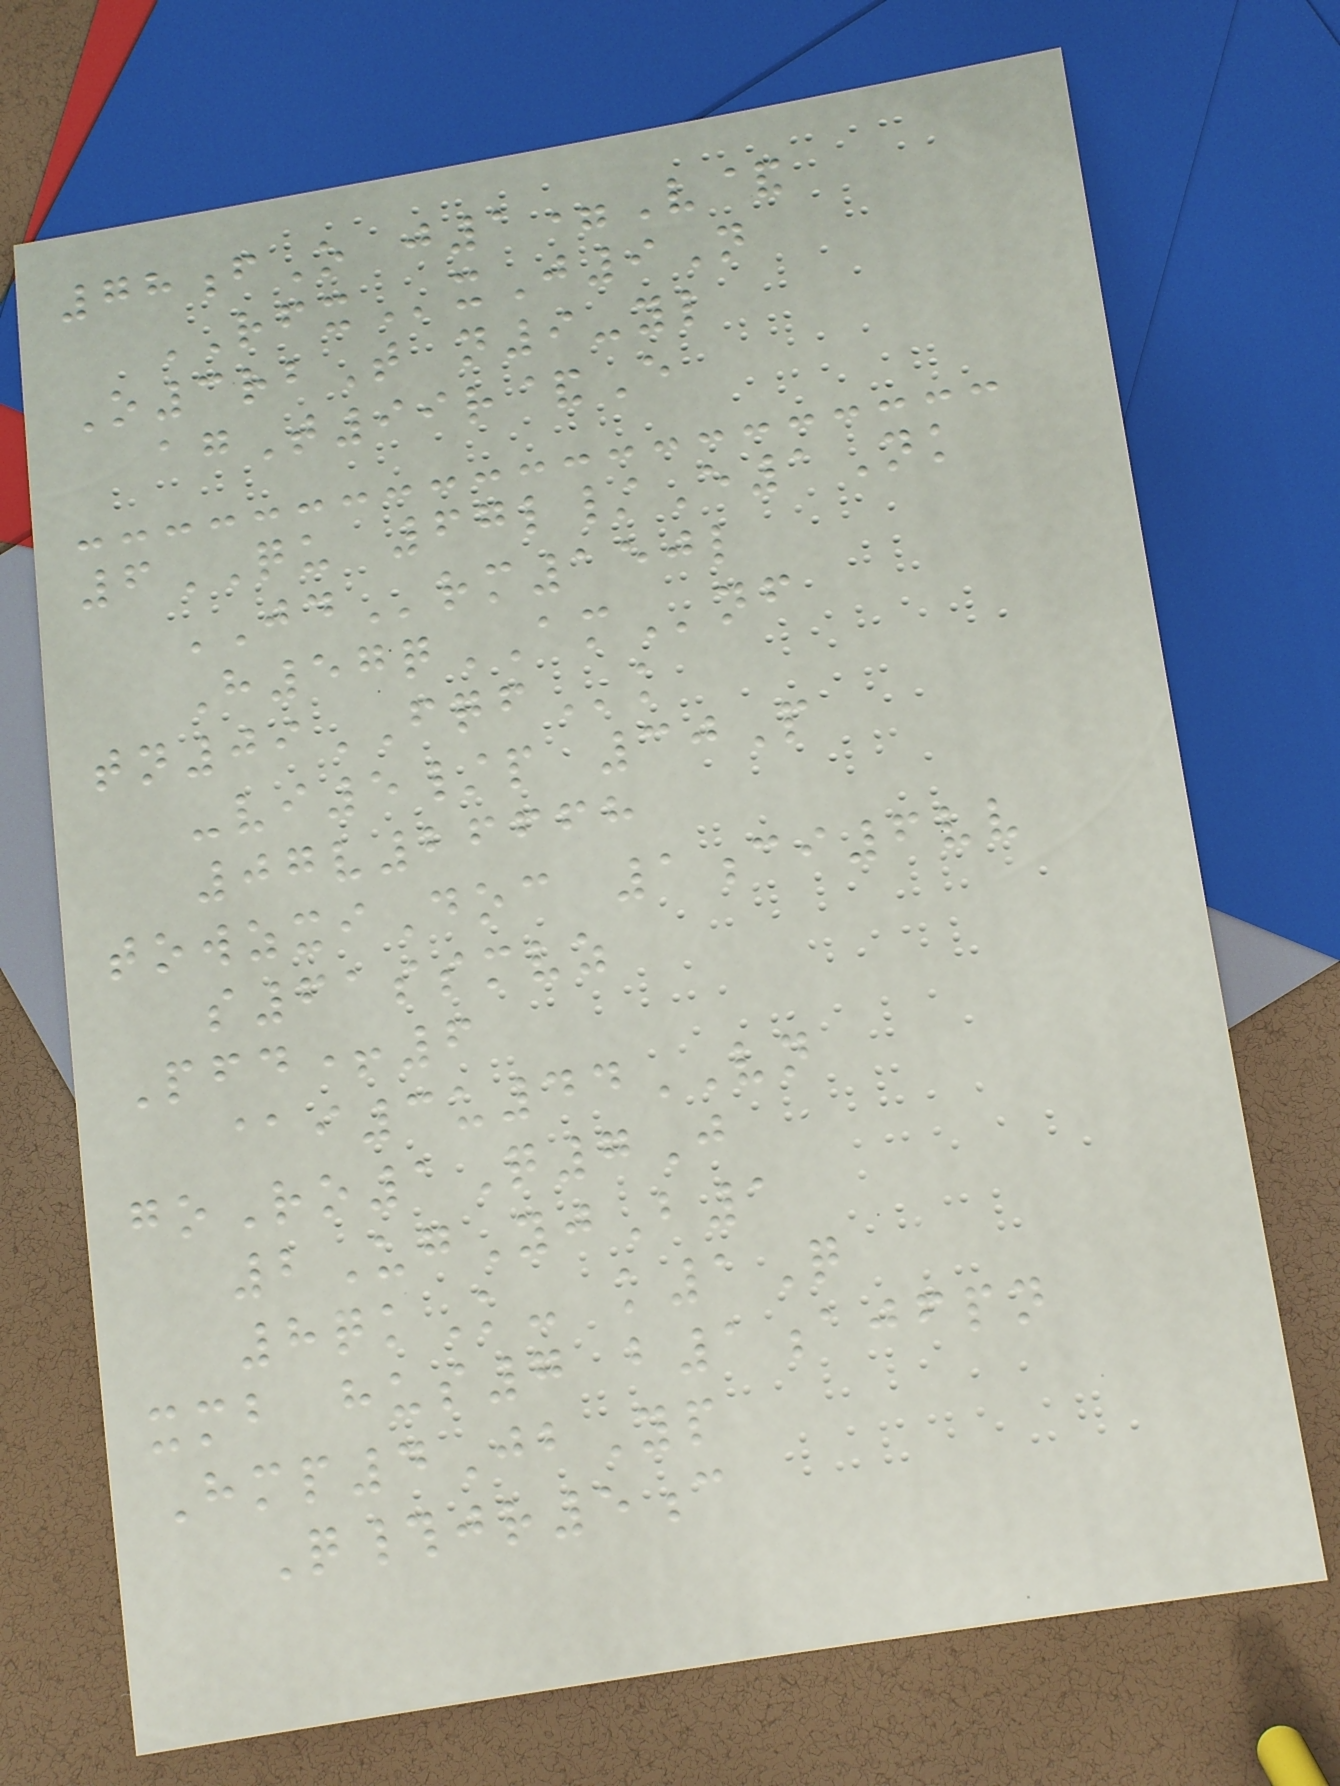78fO j1=V&
RFXxJ9N
O3rbT n9-yl
agT99r&E
6QU 67l/E1Nk
JDrm150l
H57qAMnf
tn09FQFk
-vi5/p 30P
07v26668
towzxiDoc 1ci6vv
s61ssmvz
Pfd+6
@i3u44VN
goRo1Q7J
2UgYjB1
8qkK- k1Q
xmb hus7 b1ajfpn
Hmp4JbYp
Q#jr5c
